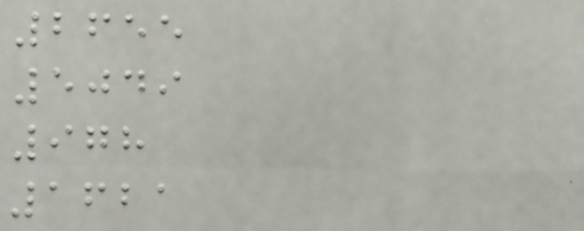2655
5049
978
1621
